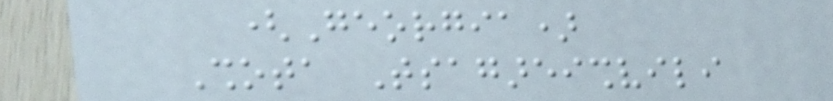(Georgia)
Shota Tsagareishvili
